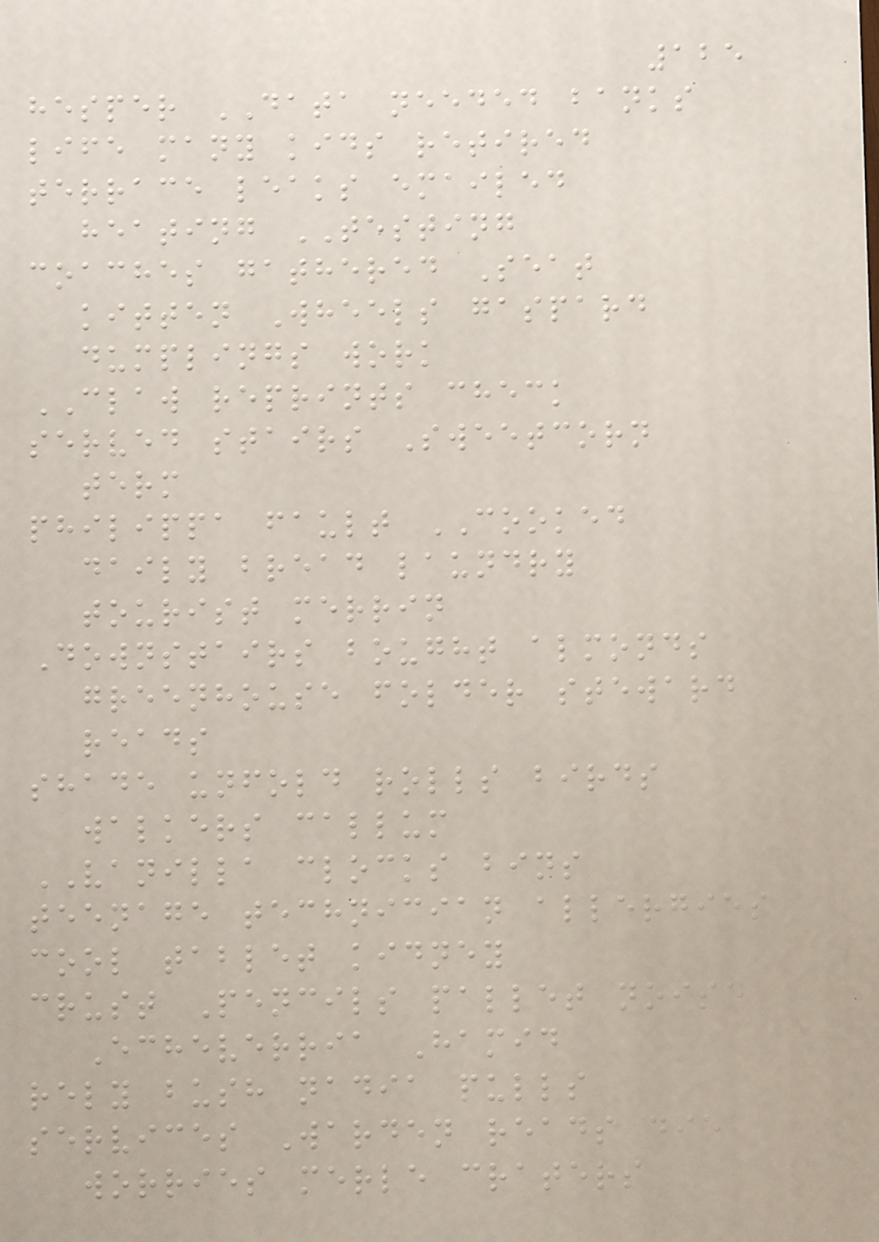125
hesper DATA needed banks
life many kids retired
terrace leaks emailed
heating TESTING
coaches gathered Seat
kitten Wheels gaspard
dumplings work
CLAW reprints check
served stairs Sweetcorn
term
philippa fault COOKED
daily bread laundry
tourist merrin
Downstairs bought almonds
greenhouse folder steward
reads
shade unfold rolls birds
walkers callum
VANILLA clocks bins
teenage technician allergies
cool tablet kidney
crust Pencils pallet noise
Echeverria Hamid
rely bush nadia pulls
services Warden reads die
worries merle craters
